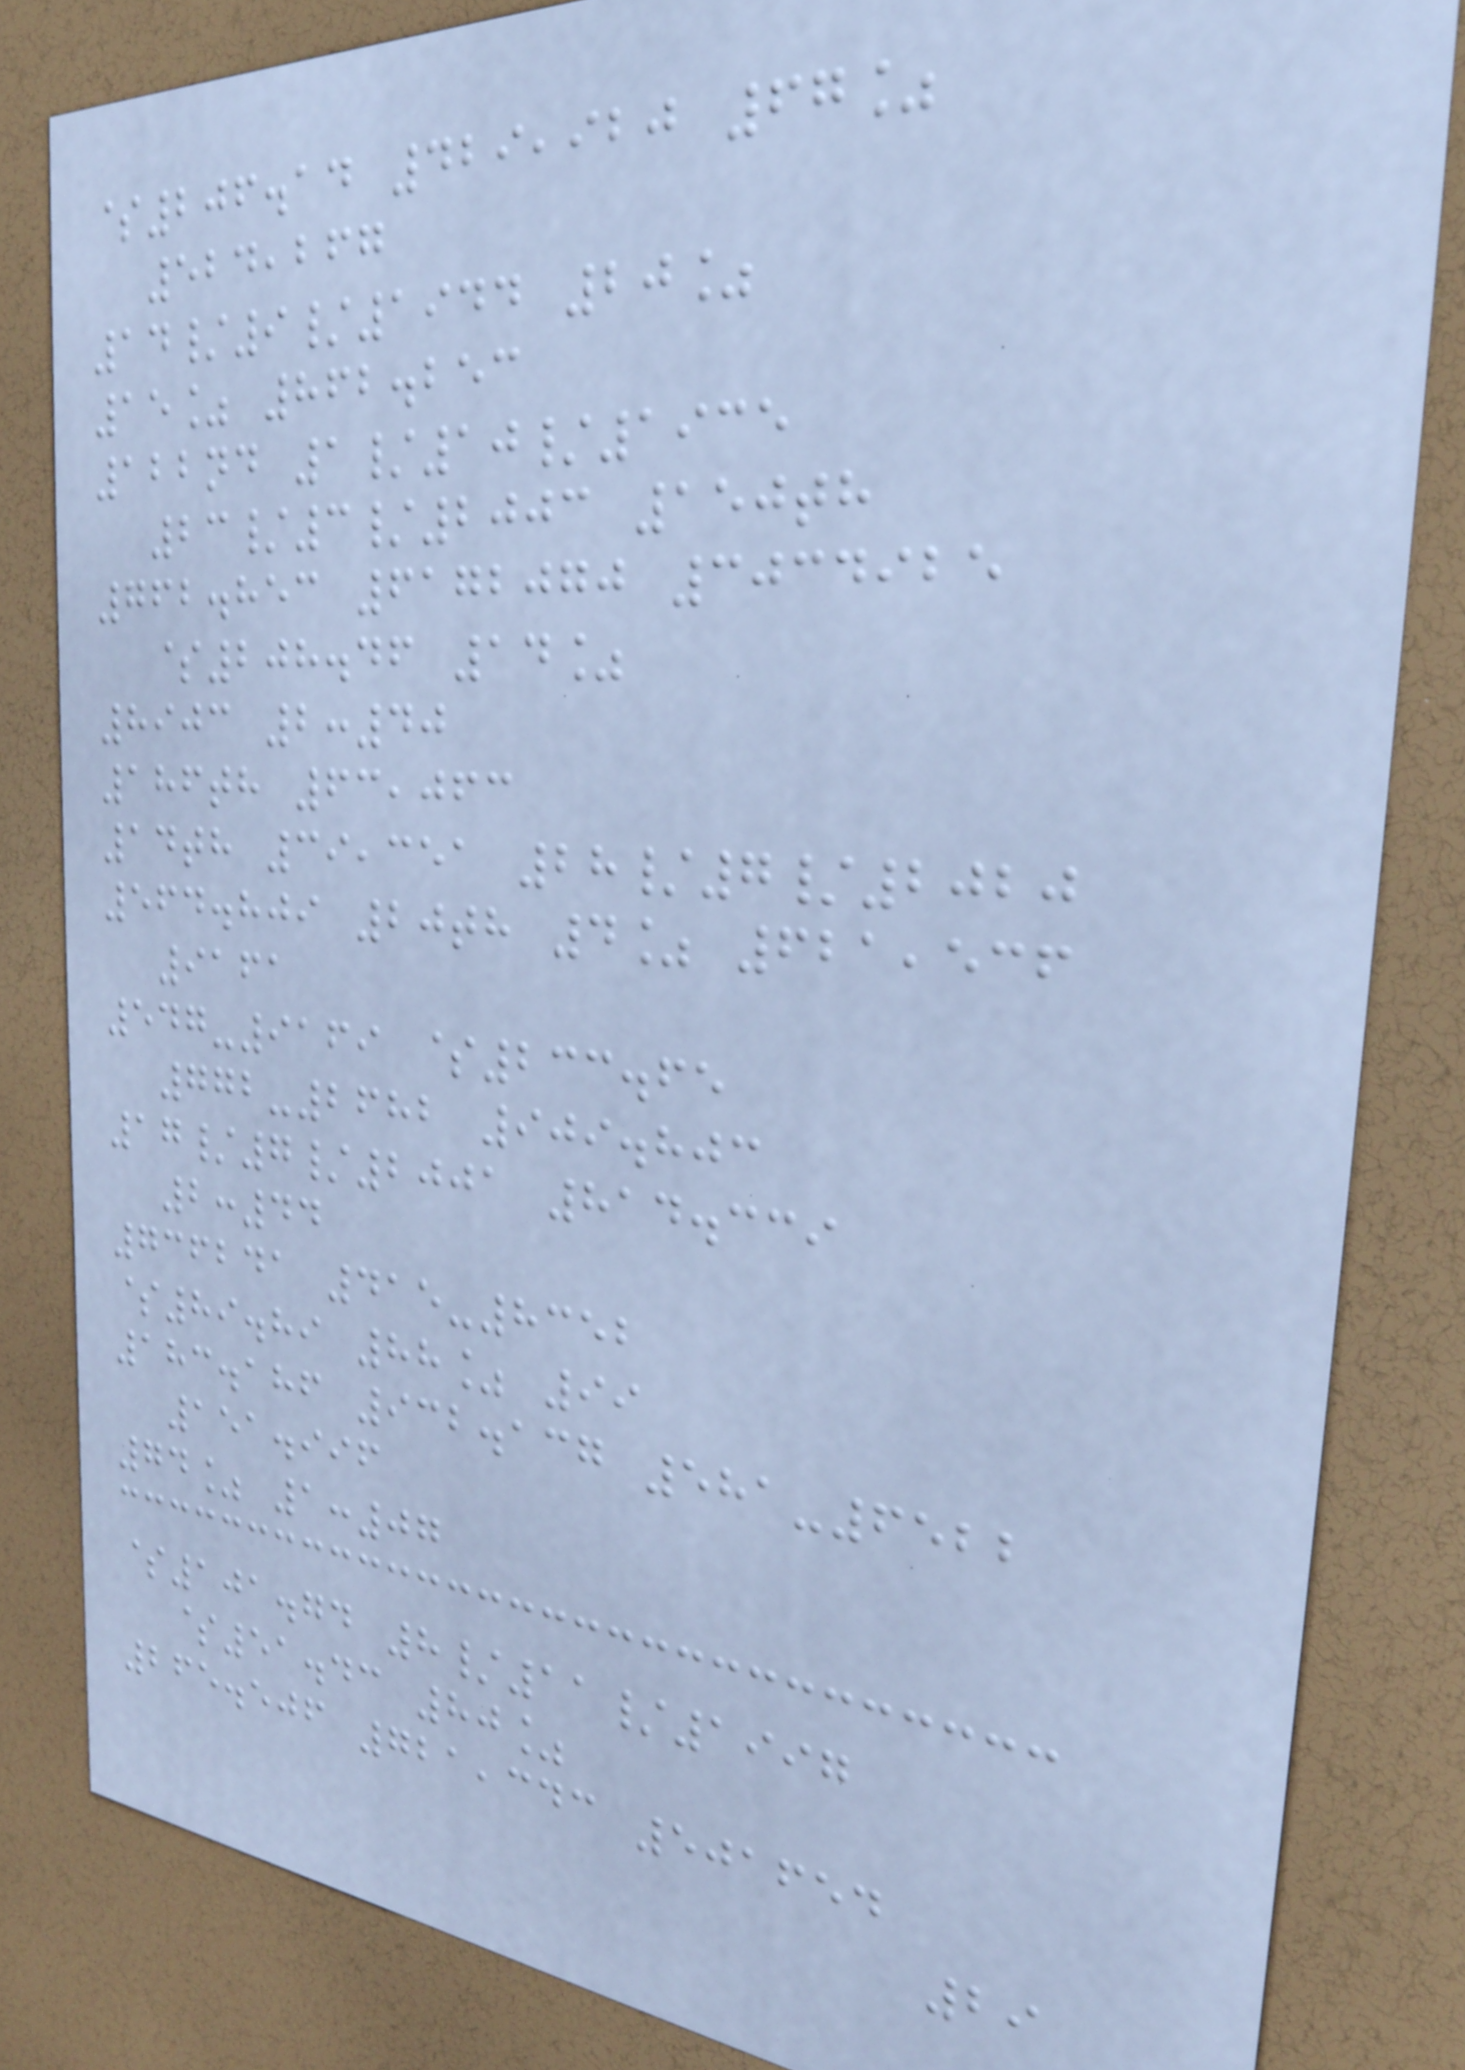$206.14 429,920 67%
524,267
14/9/1944 20%
15% 862.253
122nd 1/10/1935
23/3/2003 150th
762.853 6172070 3034925
$208.46 14%
8903 2:40
186th 63,063
14th 39,351 28/7/2020
564.809 20th 4% 621,536
9161
547-9169 $233.65
772-2682 909.803
17/7/2001 814.339
2:44
736241 415-8352
$89.89 88% 99
183.186 932.137 581-6522
151.996
74% 1:07
$101.74 8/11/1997
$51.43 80%
265.506 721,343 501654
29
